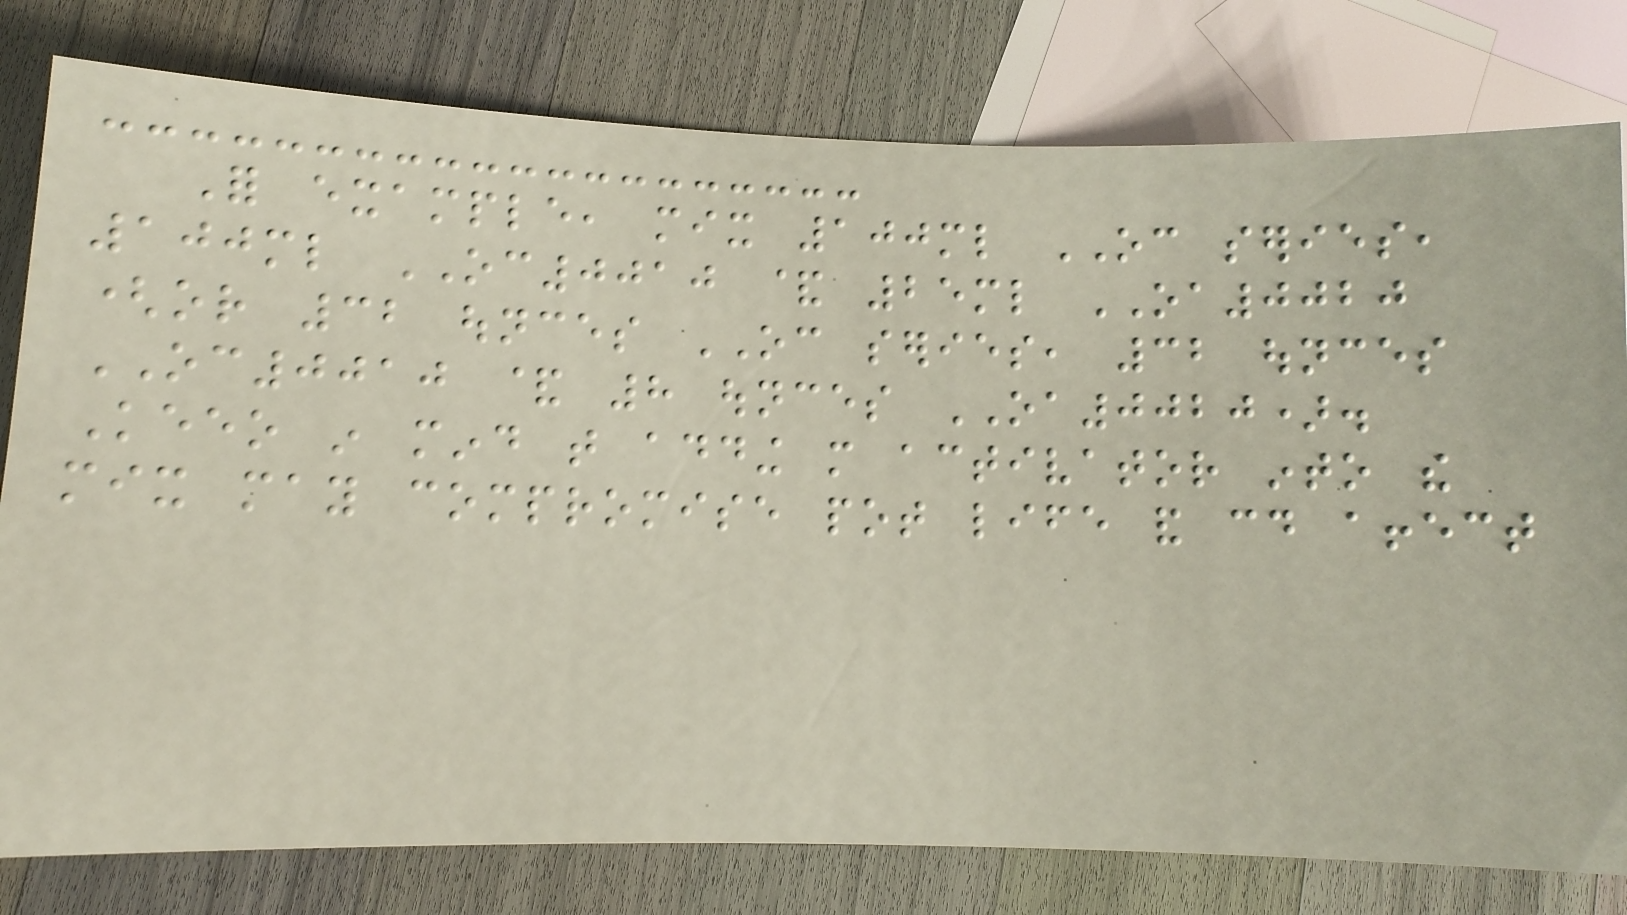For example, mix 100ml OC series,
100ml OC0010 & 25ml OA0020
(or 32 ounces OC series, 32 ounces
OC0010 & 8 ounces OA0020).
Keeo in mind that adding more activator into the
mix may compromise pot life and could affect
